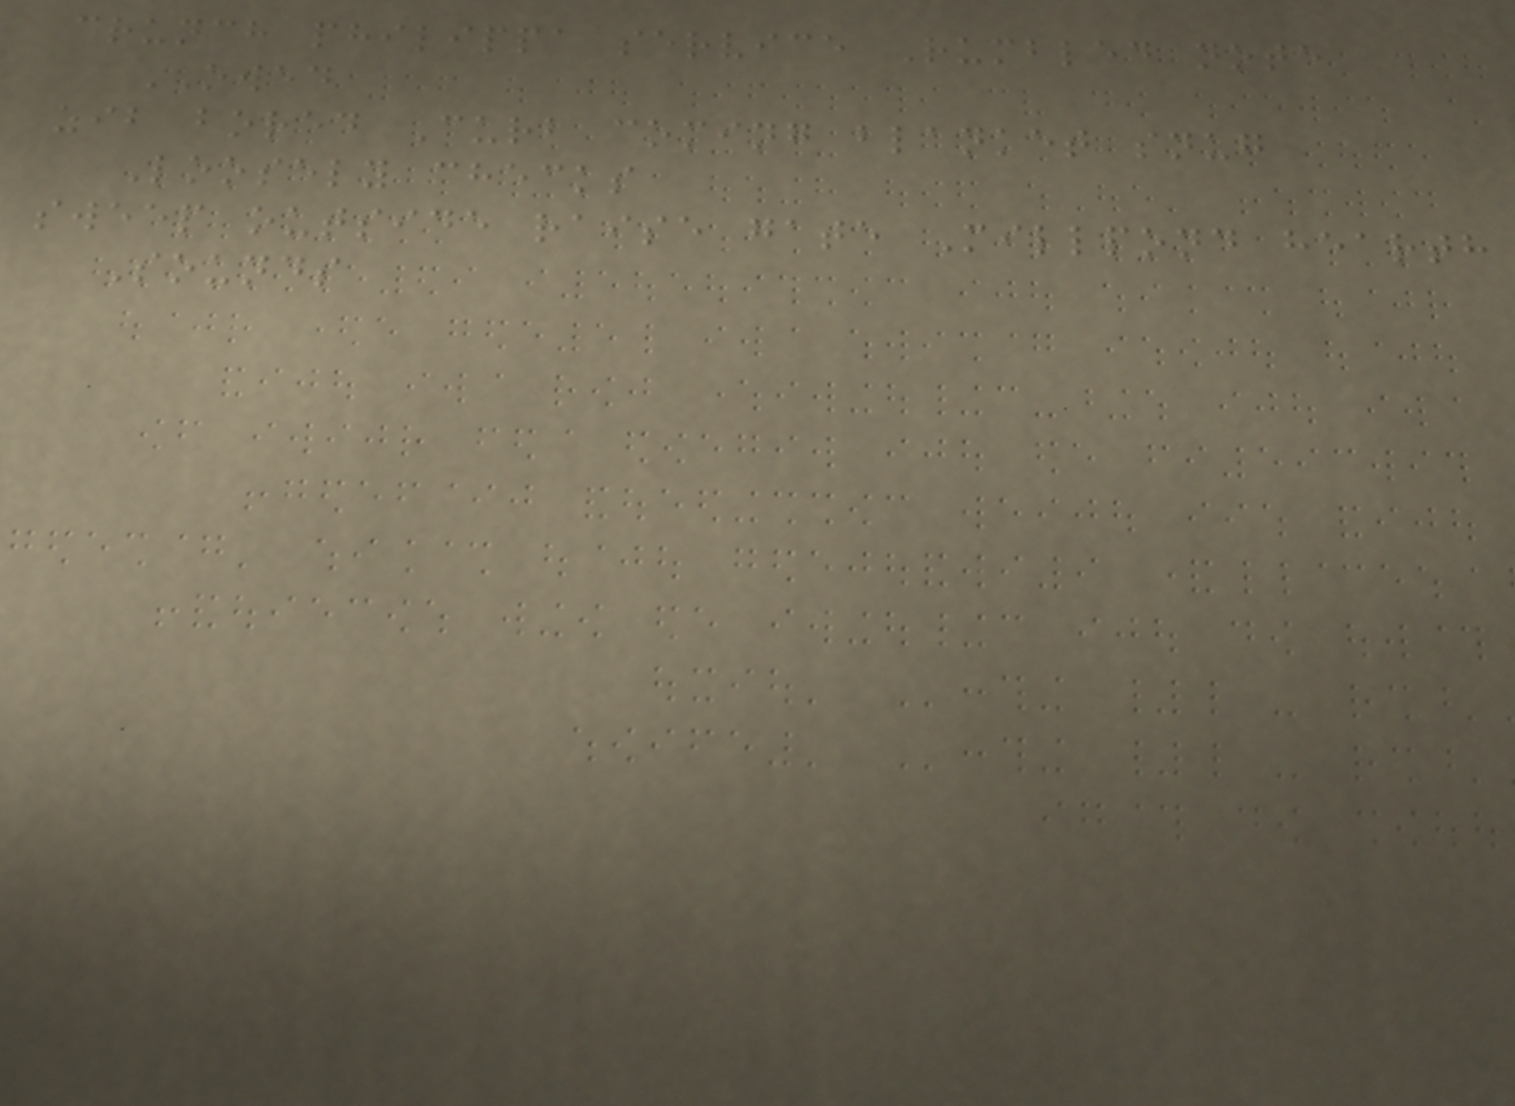crunch philippa service Rumbled note
OWED
zib bored Curb coming blanket snug
Loosely checks
sweep outside raise gate Millpond hearth
Sounds
